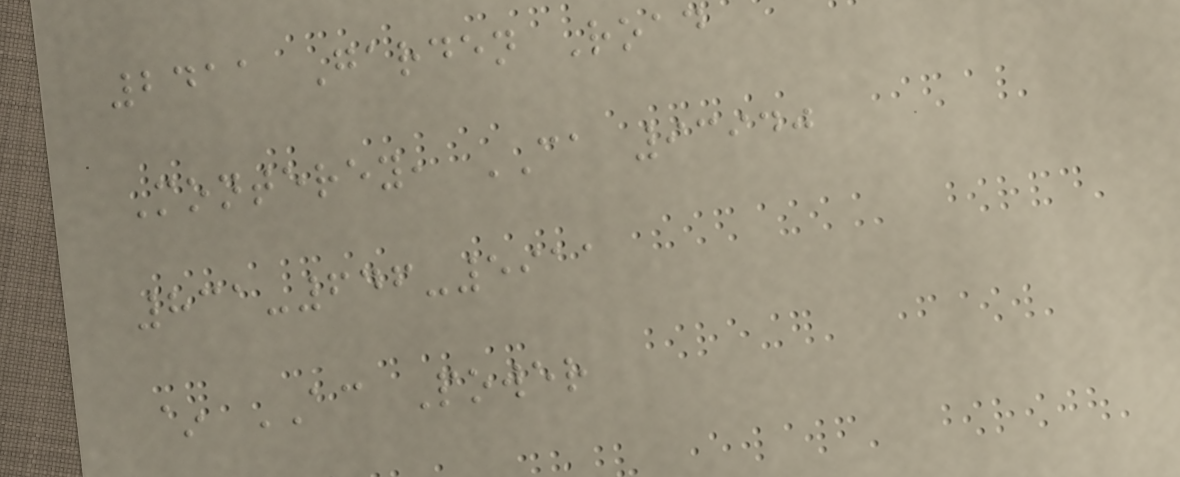2411 Garden Road
Monterey, CA 93940
831-646-5911
~ AC Power
